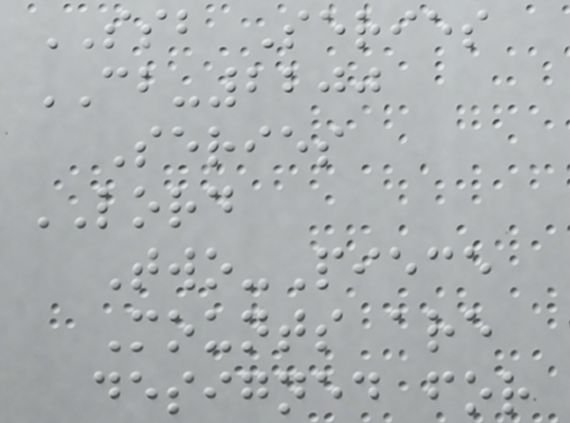SSB Series
CB-2200
Series
LORD
Two-Piece
Mounts are
designed for
